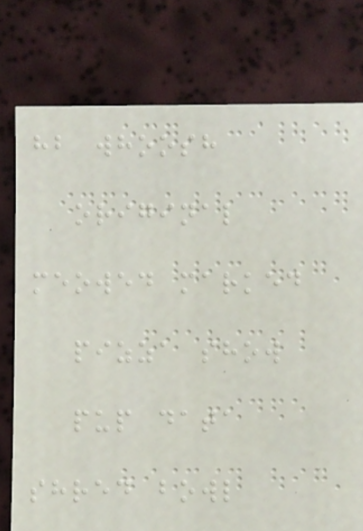hb whoosh
original
meowed marked
pizza show
pup data
shred bowl
